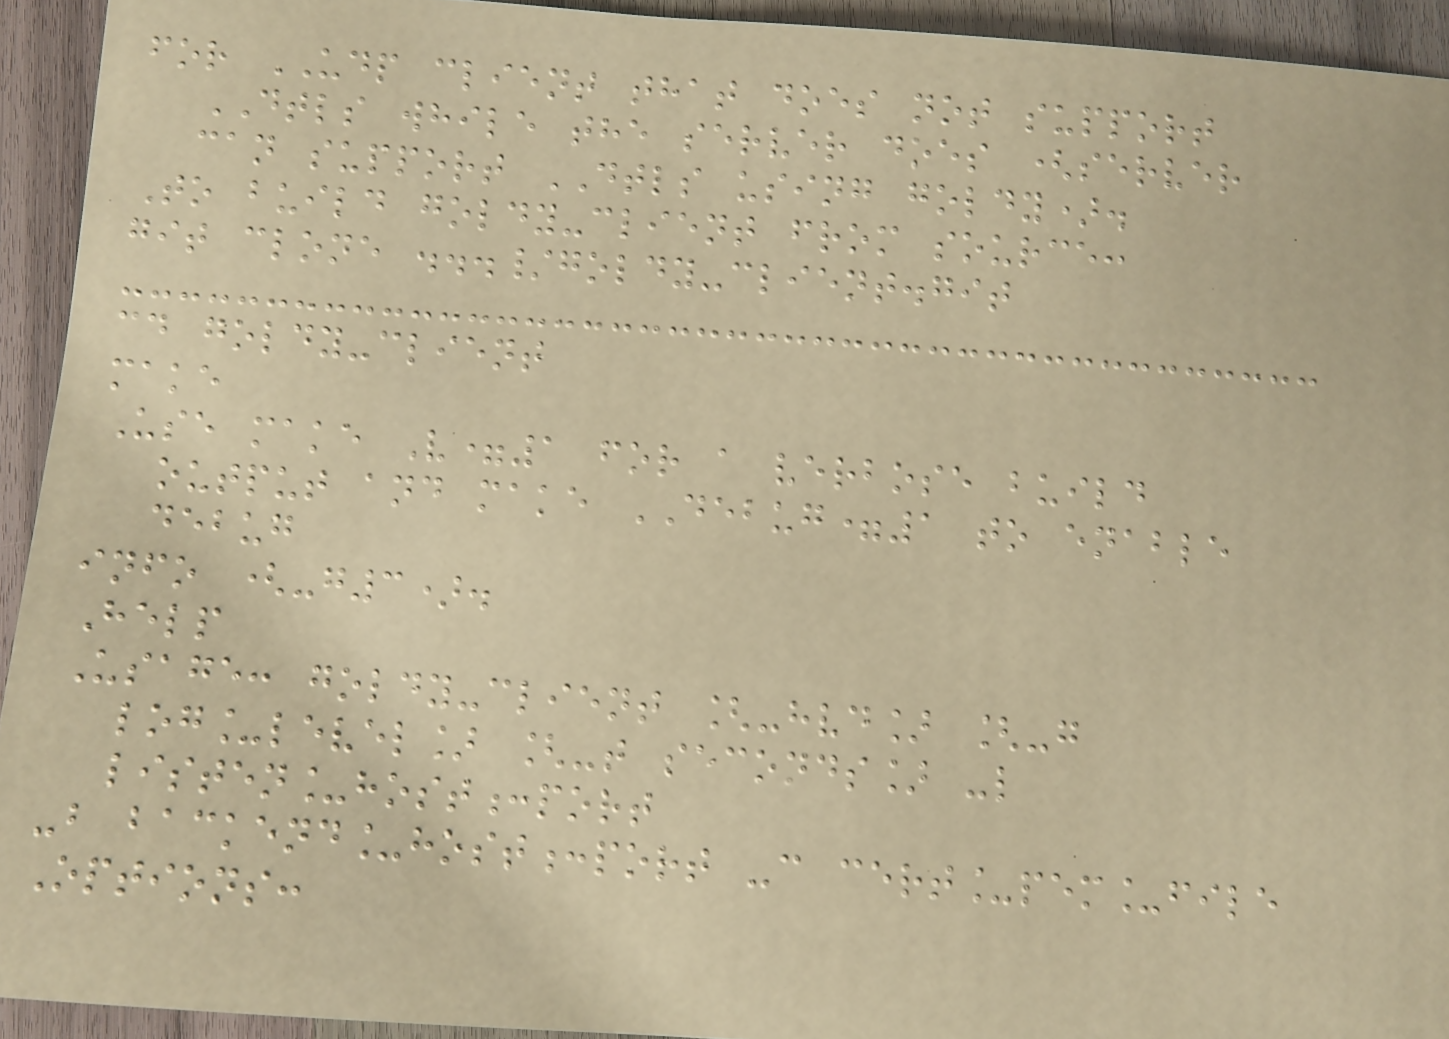for UDP client that does not support
DTLS while the server does (server
can support DTLS using goldy).
To build goldy-client from source:
git clone .../goldy-client.git
cd goldy-client
make
Use make V=1 for a verbose build
output and make DEBUG=1 to enable
debug
info (-g3).
Help
Usage: goldy-client [-hvd] [-g
log_level] [-t seconds] -l
listen_host:port
-b backend_host:port -c cert_pem_file
Options:
